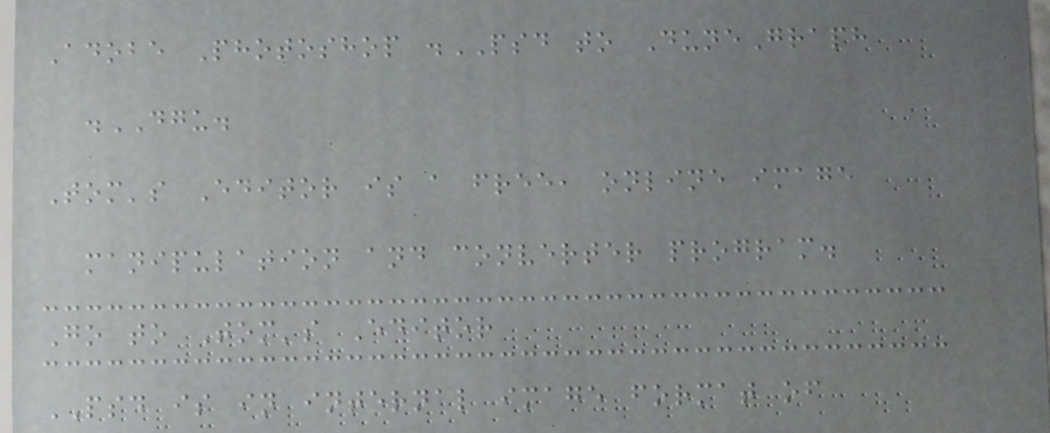Adobe Photoshop .PSD to DuneGraph
.DGU.
Tom's Editor is a free, online image
manipulation and converter program.
Go to Tom's Editor
PSD is in internal image format of
